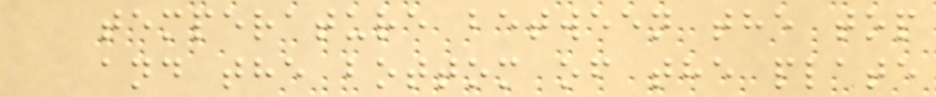temperature between the top
and the bottom of the plate
